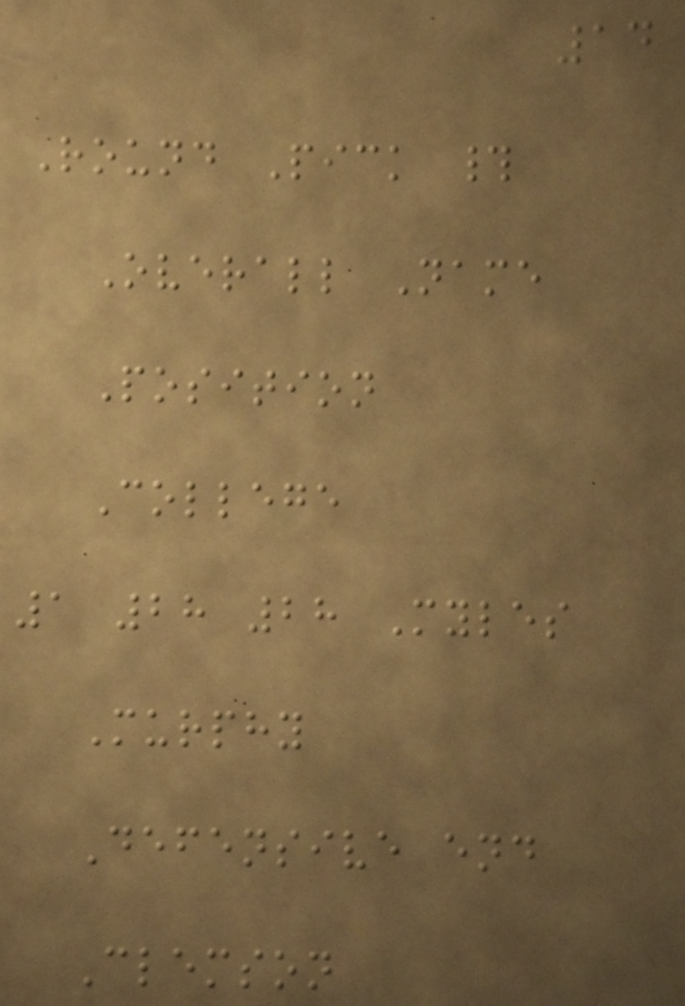14
Round Pick #
Overall Name
Position
College
1 28 28 Myles
Murphy
Defensive end
Clemson
